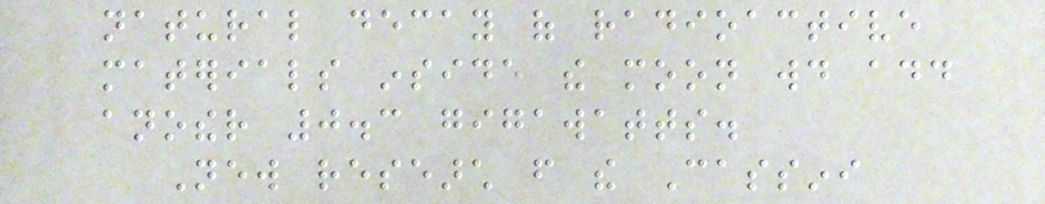natural decay of radioactive
materials inside the moon would add
another 0.3 gigawatts.
New research from the Cassini
